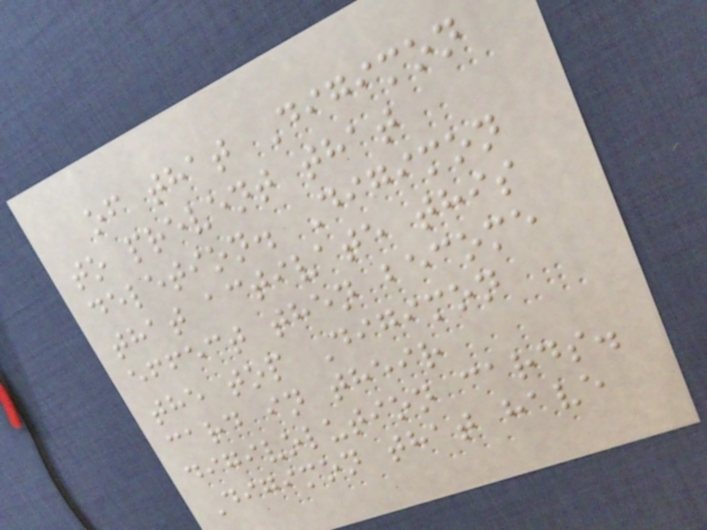of that Digimon
to prevent that
deletion. Digimon
that activate this
effect then become
the top Digimon
card in their
digivolution cards.
Digimon that have
